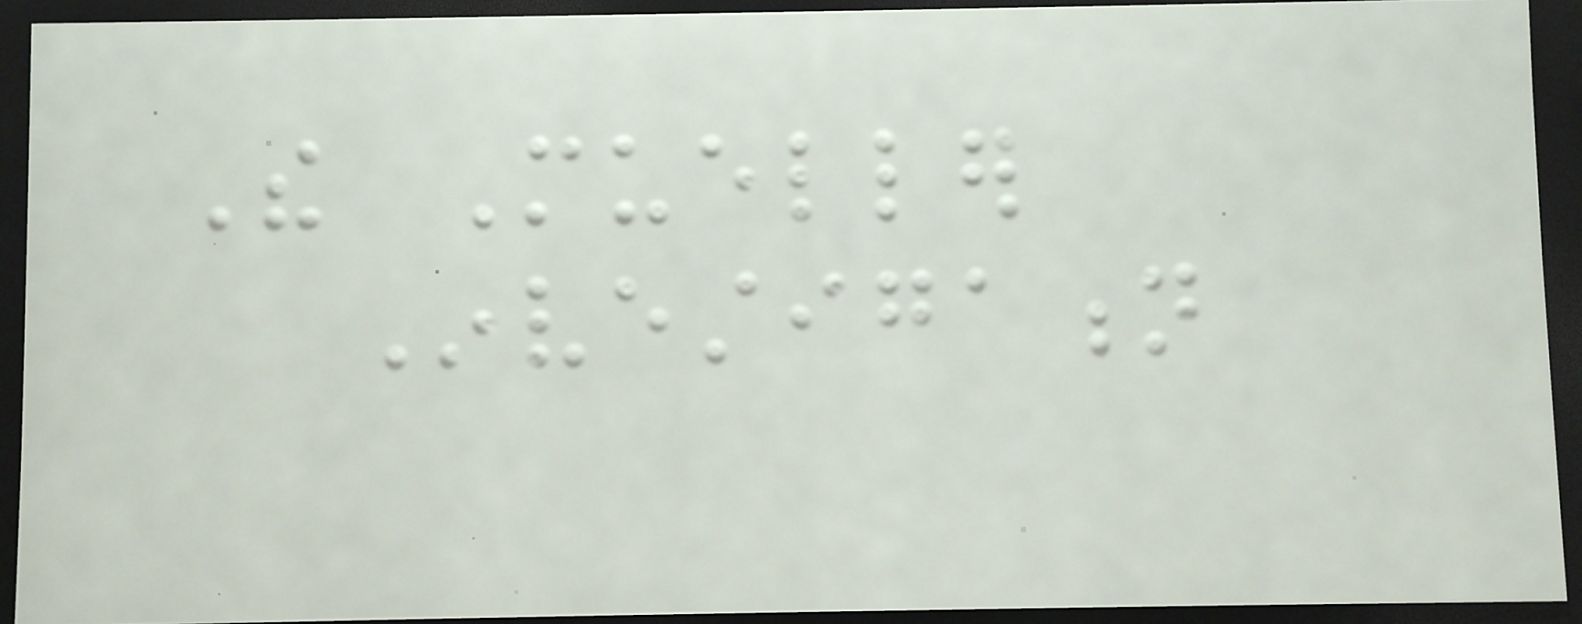The Mueller
Investigation
